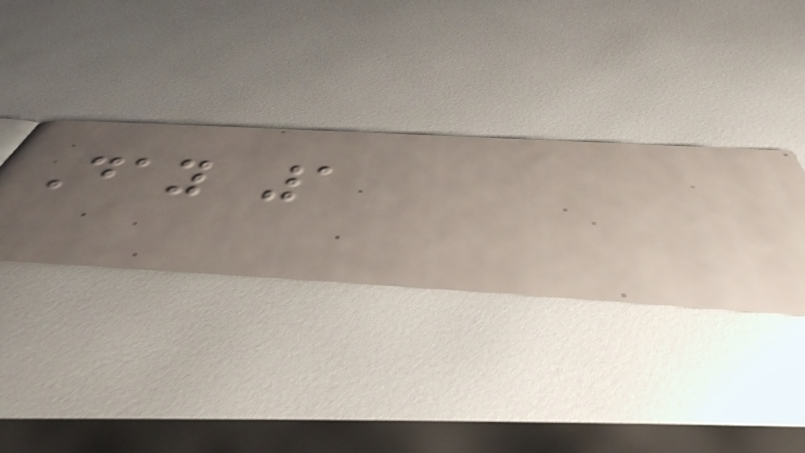Day 1
